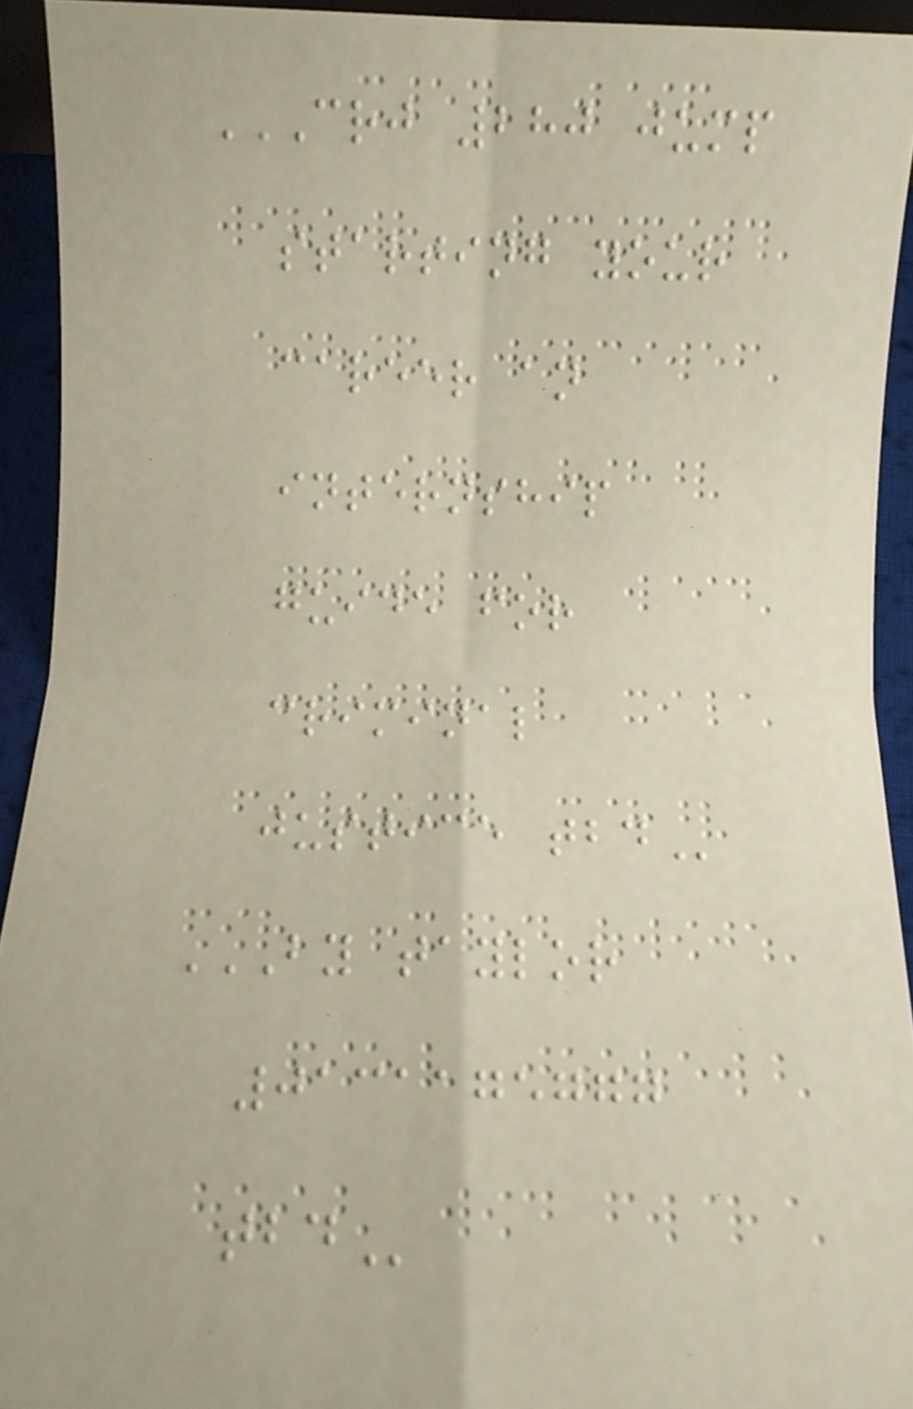CRJ 280 JUMP
STARTING YOUR
CAREER AN
INTERNSHIP
GUIDE FOR
CRIMINAL
JUSTICE TBD
BY TAYLOR
0131175777
TBD
